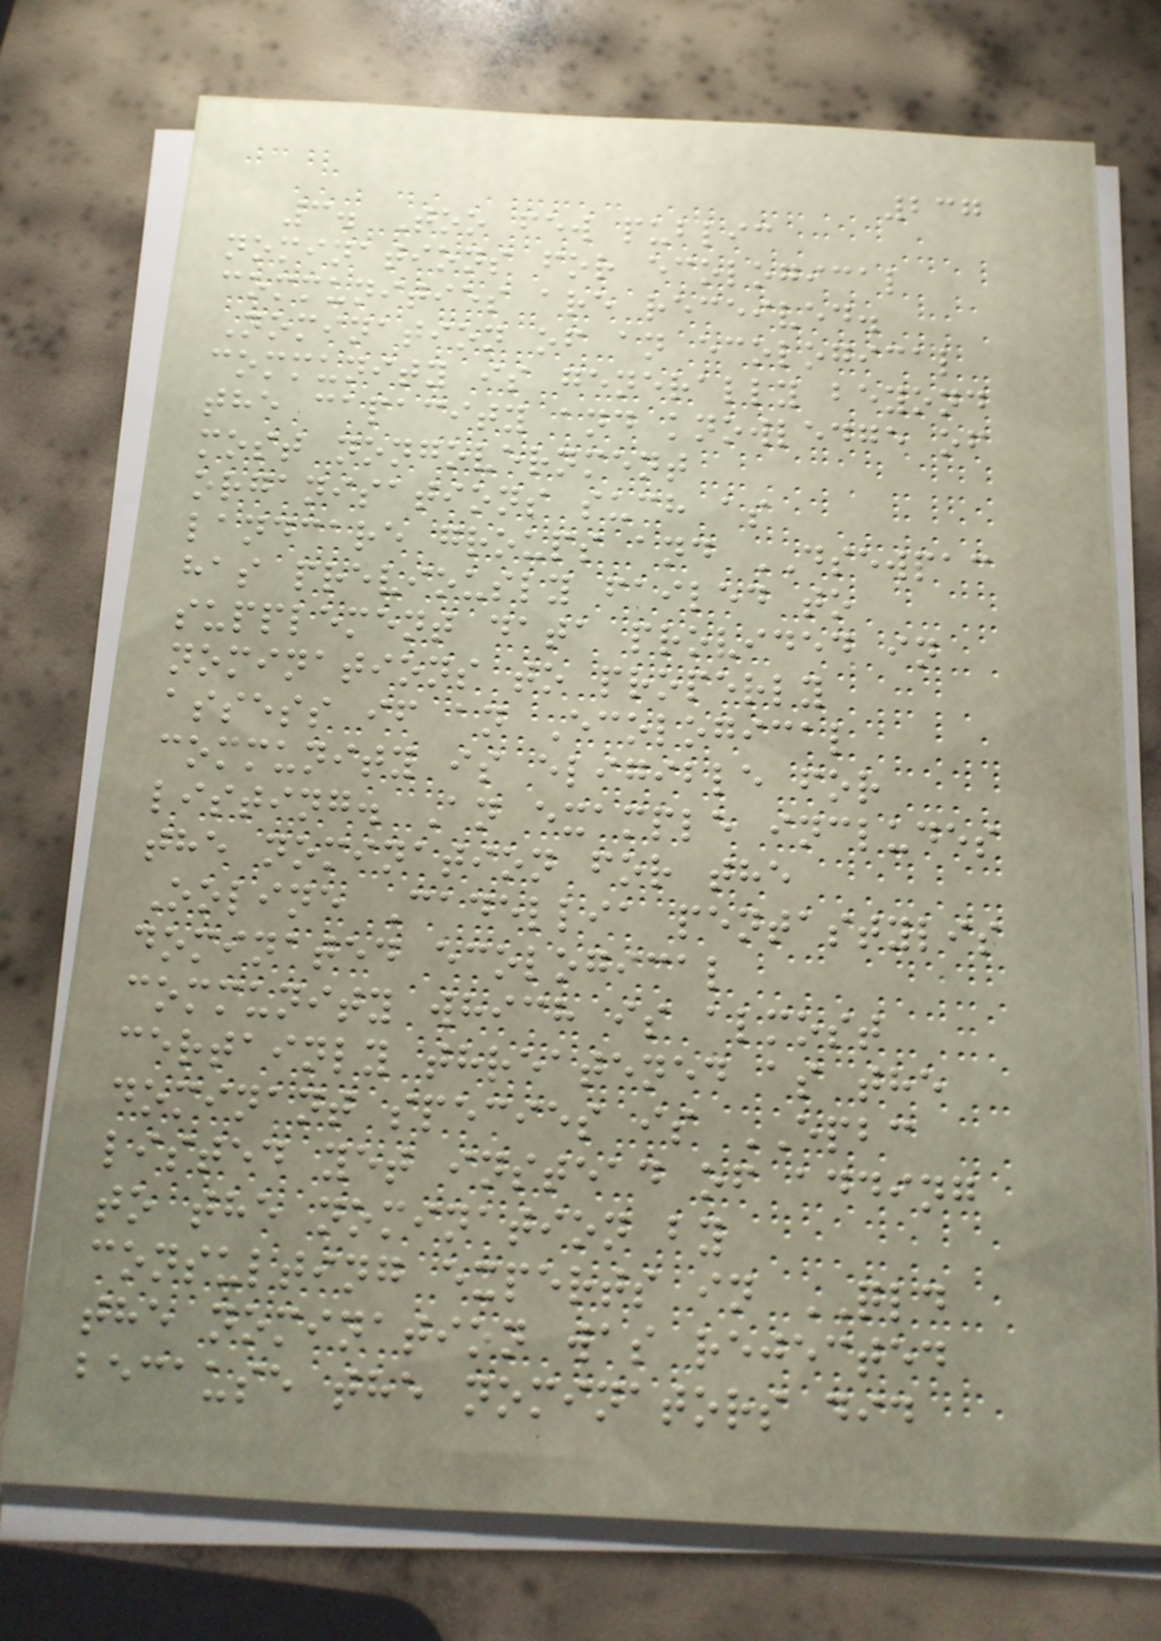237
3. Too few public
nominations for ecological
communities are received.
Nomination of an ecological
community is generally beyond
the capacity and knowledge of
most nongovernment
organisations such as
landcare groups and DSEWPAC
has previously failed to
supplement data provided in
nominations to properly
assess if an Ecological
community is eligible for
listing. An example includes
the nomination for the
Ooline Cadellia pentastylis
dominated ecological
community which is almost
certainly threatened as the
dominant species is EPBC
listed yet instead of adding
to the nomination by
consulting experts in QLD
the nomination was rejected
because the nominators did
